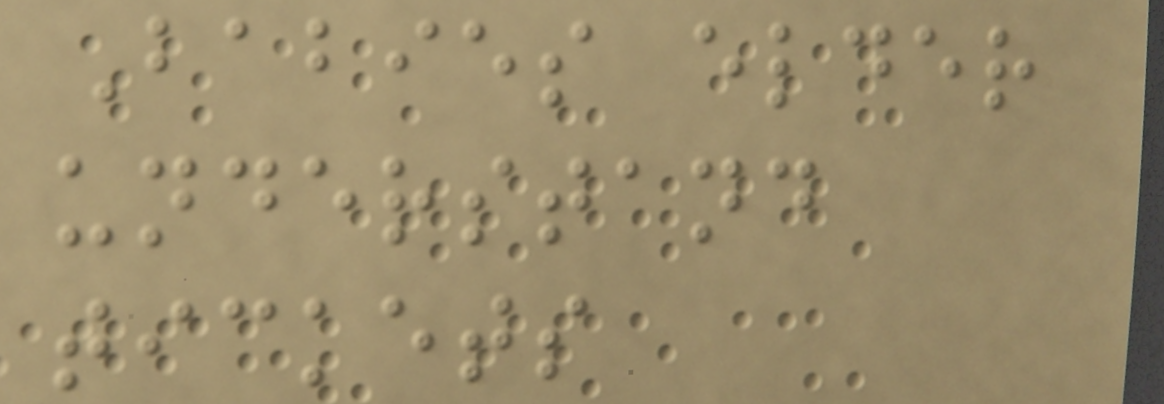Babies elder
understand
tickets
